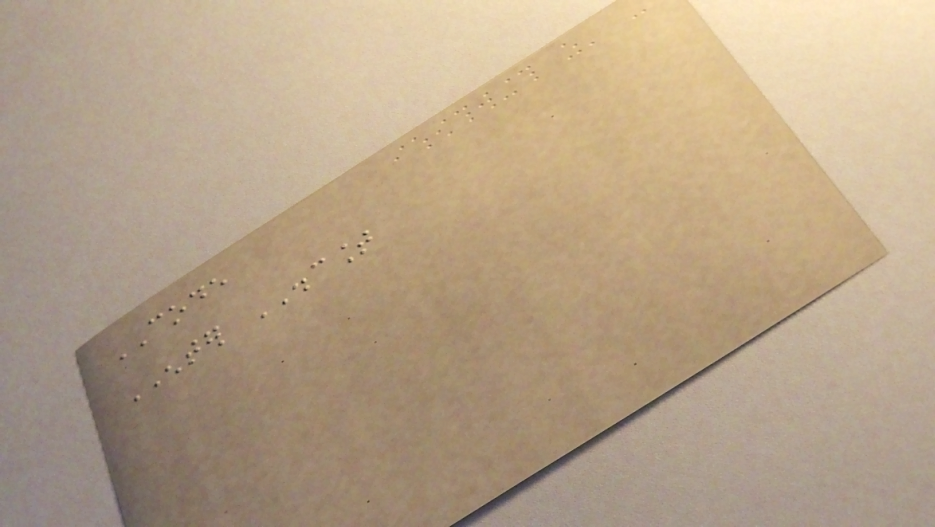CODE
ENTER DISCOUNT
